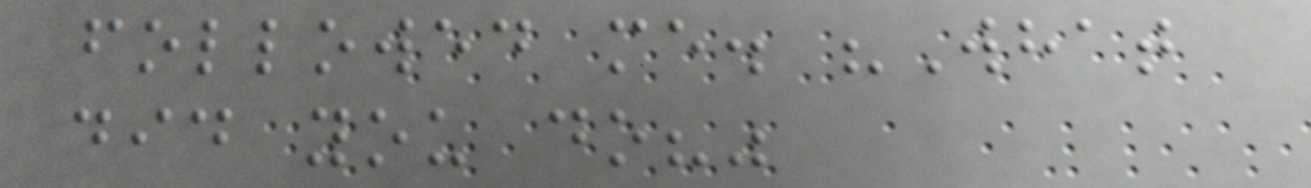followed me. "What
did you do?"
